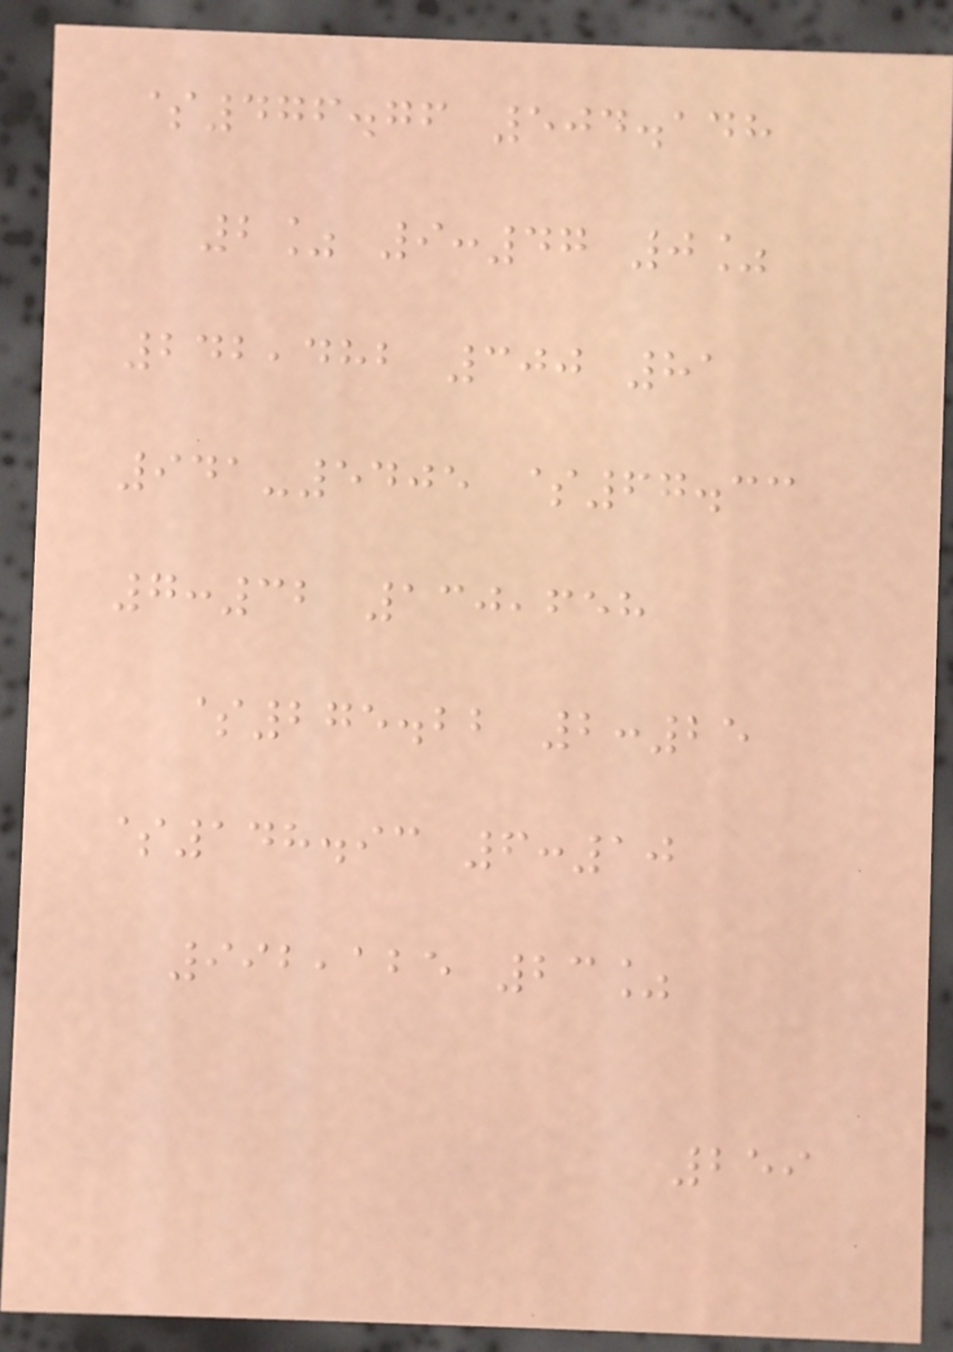$476.76 504.148
2% 9:47 0%
242,482 300 81
941-5405 $67.33
7:32 130,658
$275.22 2:25
$148.93 6:10
992,125 23%
259
